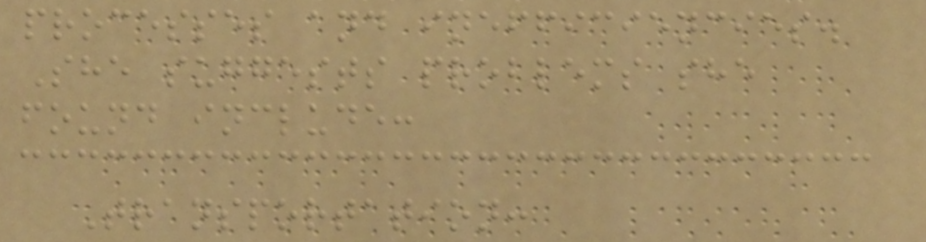processes and inefficiencies.
She suggests problems she
found include:
Transportation:
